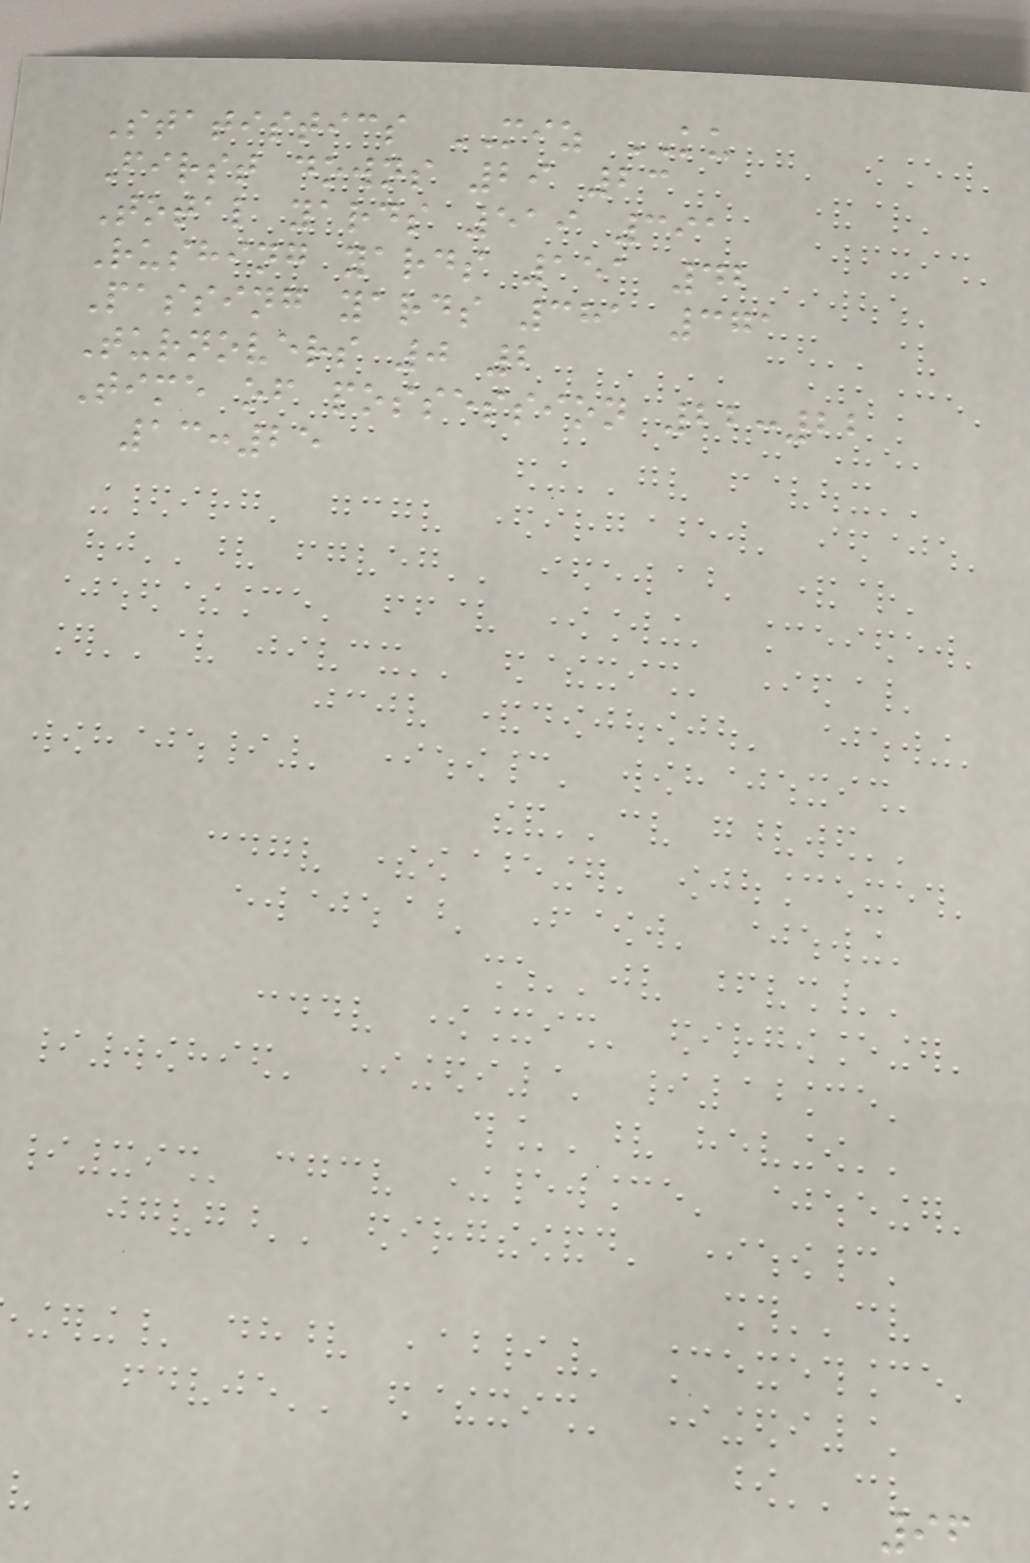Statistics MIZ KU
First downs 29 23
Total yards 519 391
Rushing yards 151 42
Passing yards 381 371
Turnovers 0 2
Time of possession 22:22
13:25
96
